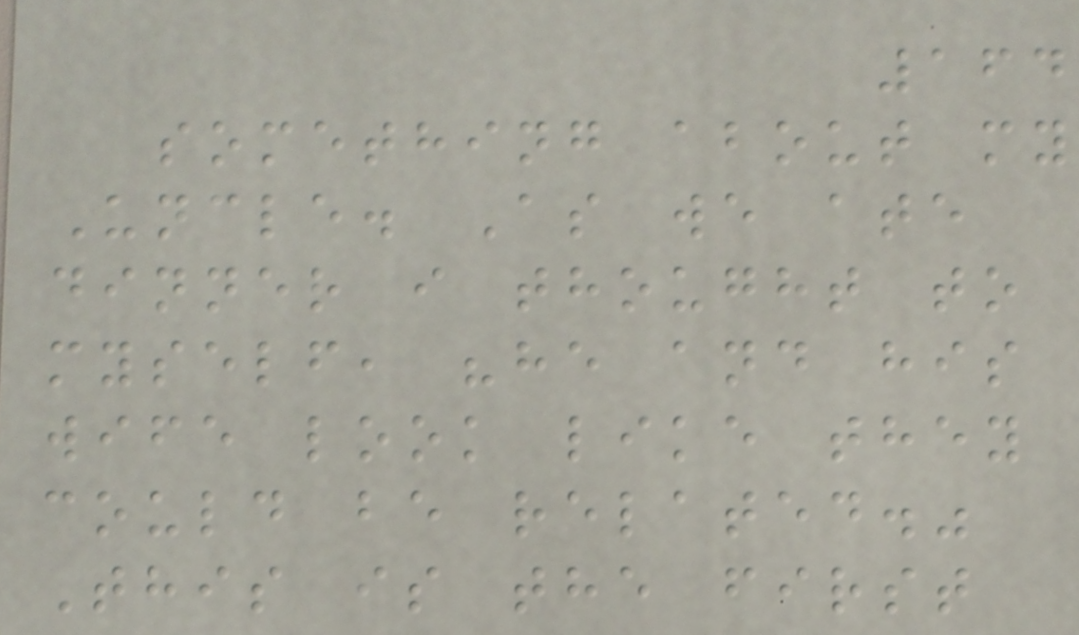164
something about my
Uncle. As we ate
dinner i thought to
myself, "he and his
wife look like they
could be related."
This is the first
